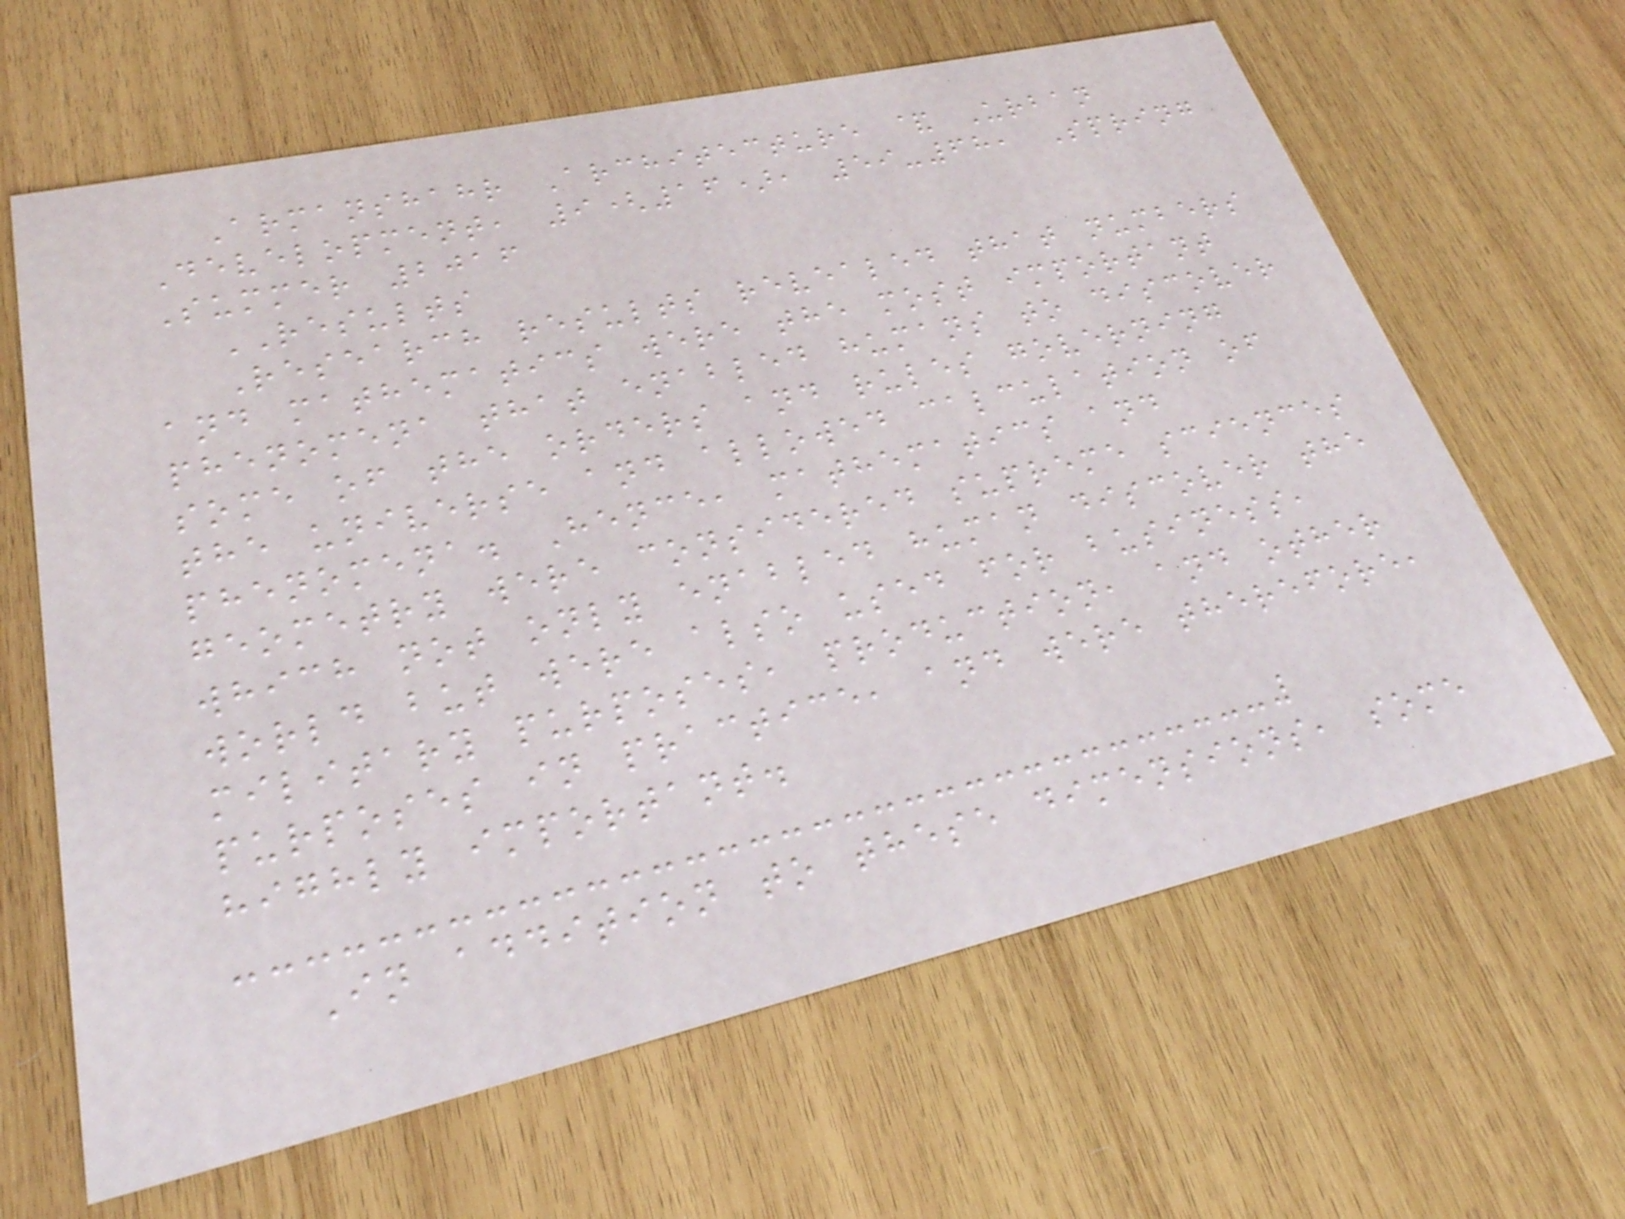Armanshahr Architecture & Urban
Development, 9(16), 59-68, Spring
Summer 2016
RESULTS
Research results revealed that numbers
and mathematics were the most important
phenomena that enabled humans to discover
some of the orders and rules governing
the universe and allowed calculation of
phenomena. Hence, mathematics and
geometry were considered supreme sciences
which not only enabled human discover the
world but were also used for business,
military purposes, production, and other
purposes in practice, and were therefore,
highly important.
In addition to these dimensions, some
